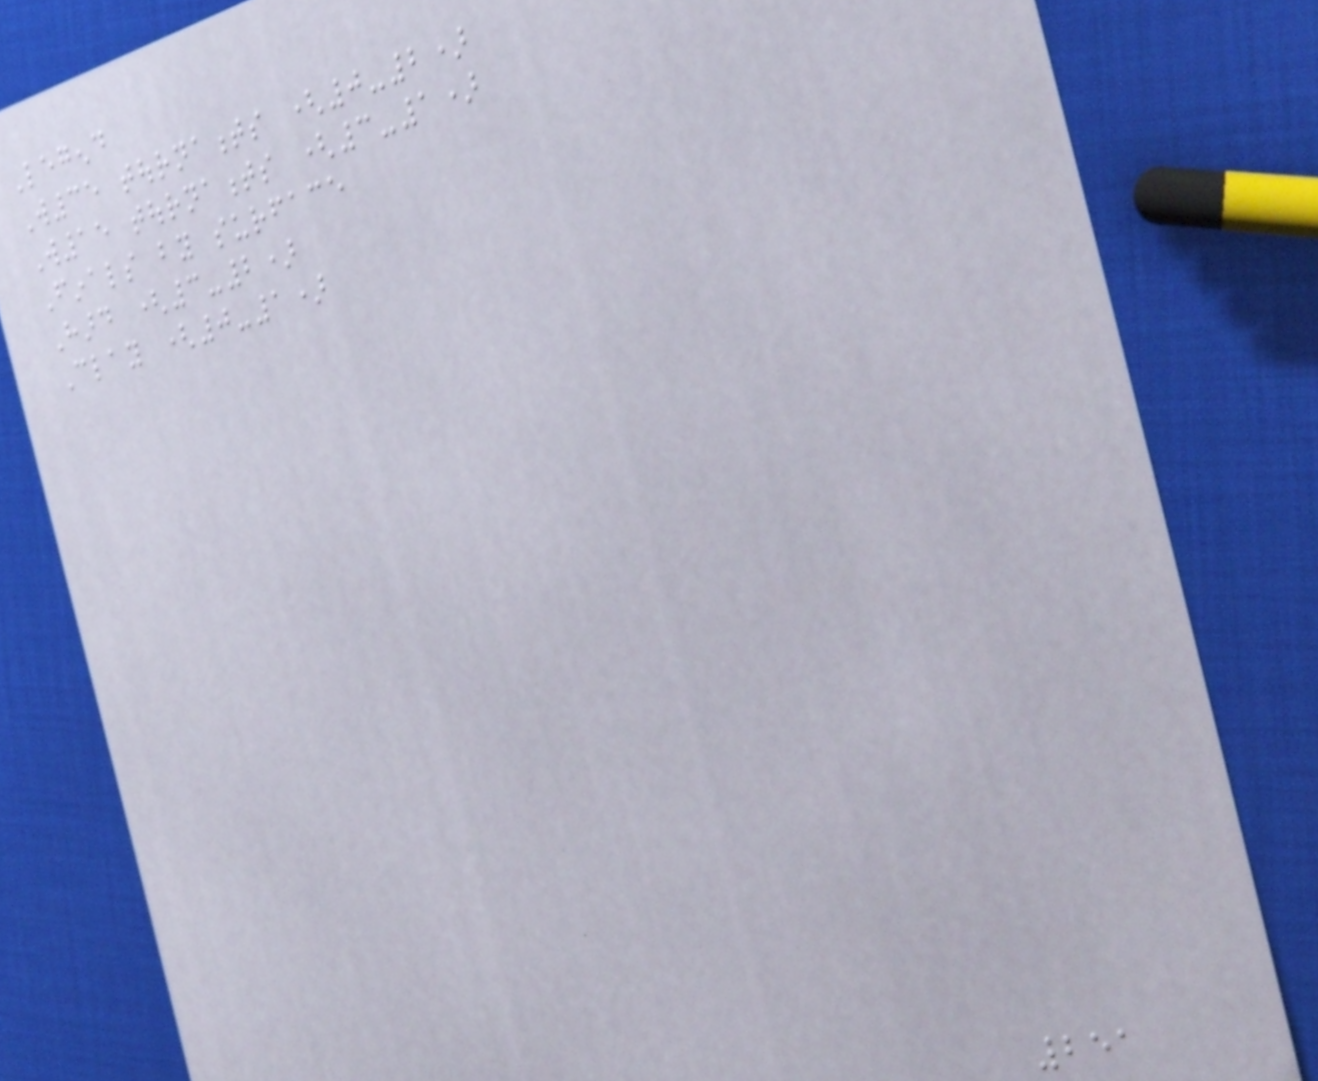Legend
W35 tournaments (0-2)
W15 tournaments (3-1)
Finals by surface
Hard (3-2)
Clay (0-1)
251
